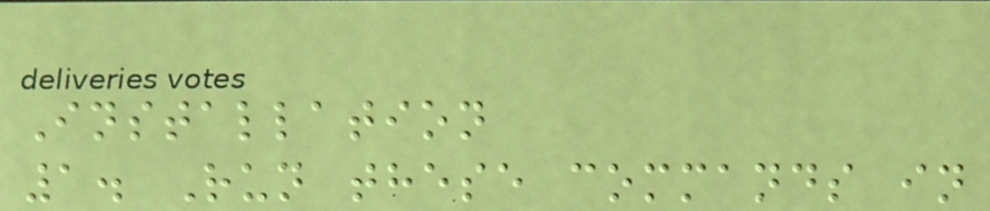Installation
1. Run these commands in
